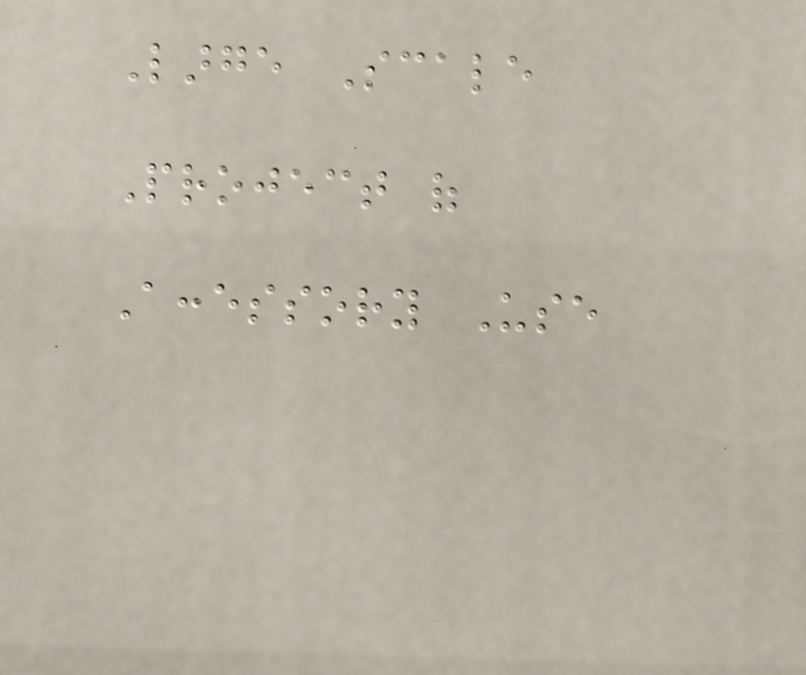Large Scale
Project of
Accessory Use
